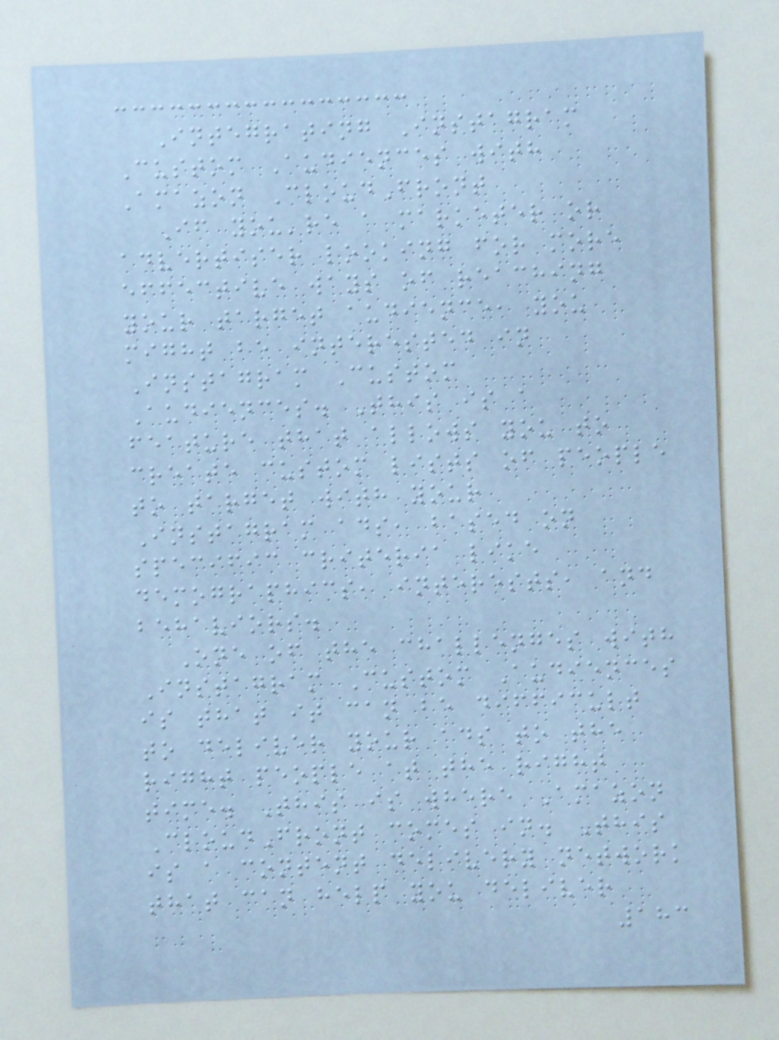Integrating Instagram
Custom Audiences with
Amazon CloudFront
If you're a marketer or
advertiser looking for more
effective ways of reaching
your target audience, you
might be interested in
Instagram Custom
Audiences. This is a
feature that allows you to
create custom lists of people
to target with your
Instagram ads, based on
specific criteria like
demographics, interests, and
behaviors.
One of the challenges with
Instagram Custom Audiences
is that it can be difficult
to deliver your ads to the
right people at the right
time. This is where Amazon
CloudFront comes in. This
is a content delivery network
that can help you deliver
183
